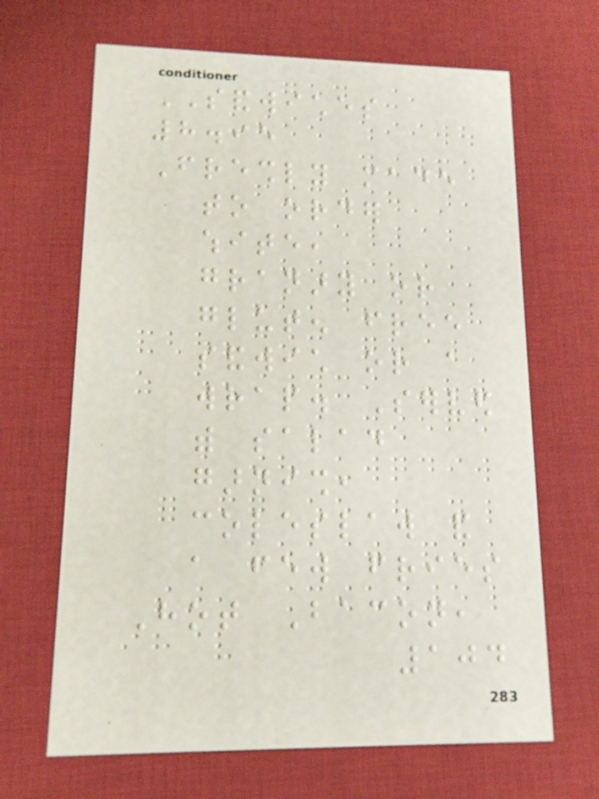SANDWICHES
8.95
Freshly made
to order
white,
granary or
gluten free
sandwich or a
wrap. Served
with salad
garnish,
coleslaw and
a few fries
Hot Bacon,
104
